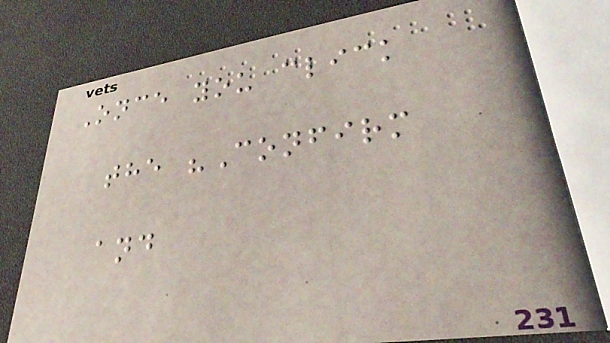Once you click
the "Confirm
and
